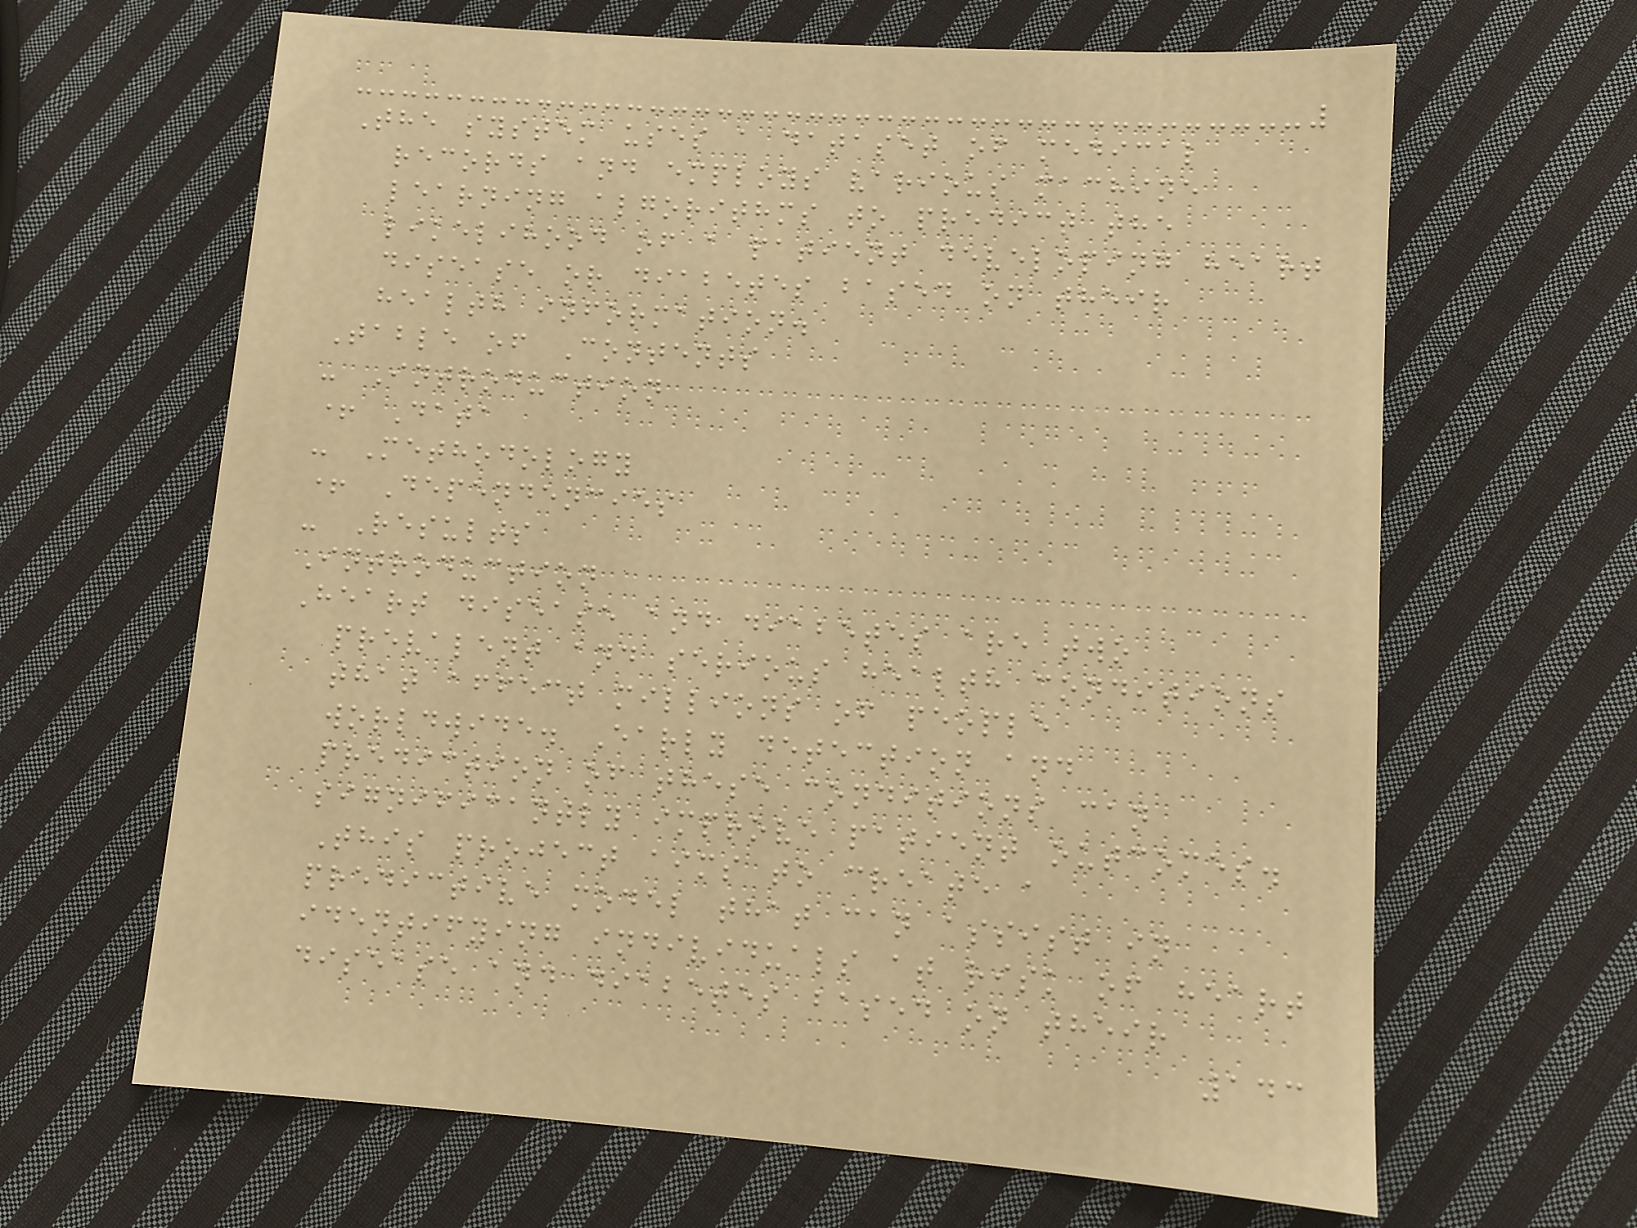The system uses a dataset of medical
records and employs various machine
learning algorithms to predict the
likelihood of a patient developing heart
disease or diabetes based on their
health information.
Table of Contents
- Introduction
+ Data
- Methodology
+ Dependencies
- Results
Introduction
Heart disease and diabetes are two
prevalent and serious health conditions
that affect millions of people
worldwide. Early detection and
prediction of these conditions can
significantly improve patient outcomes.
This project aims to create a
predictive model that can assist in
identifying individuals at risk of heart
disease and diabetes based on their
143
